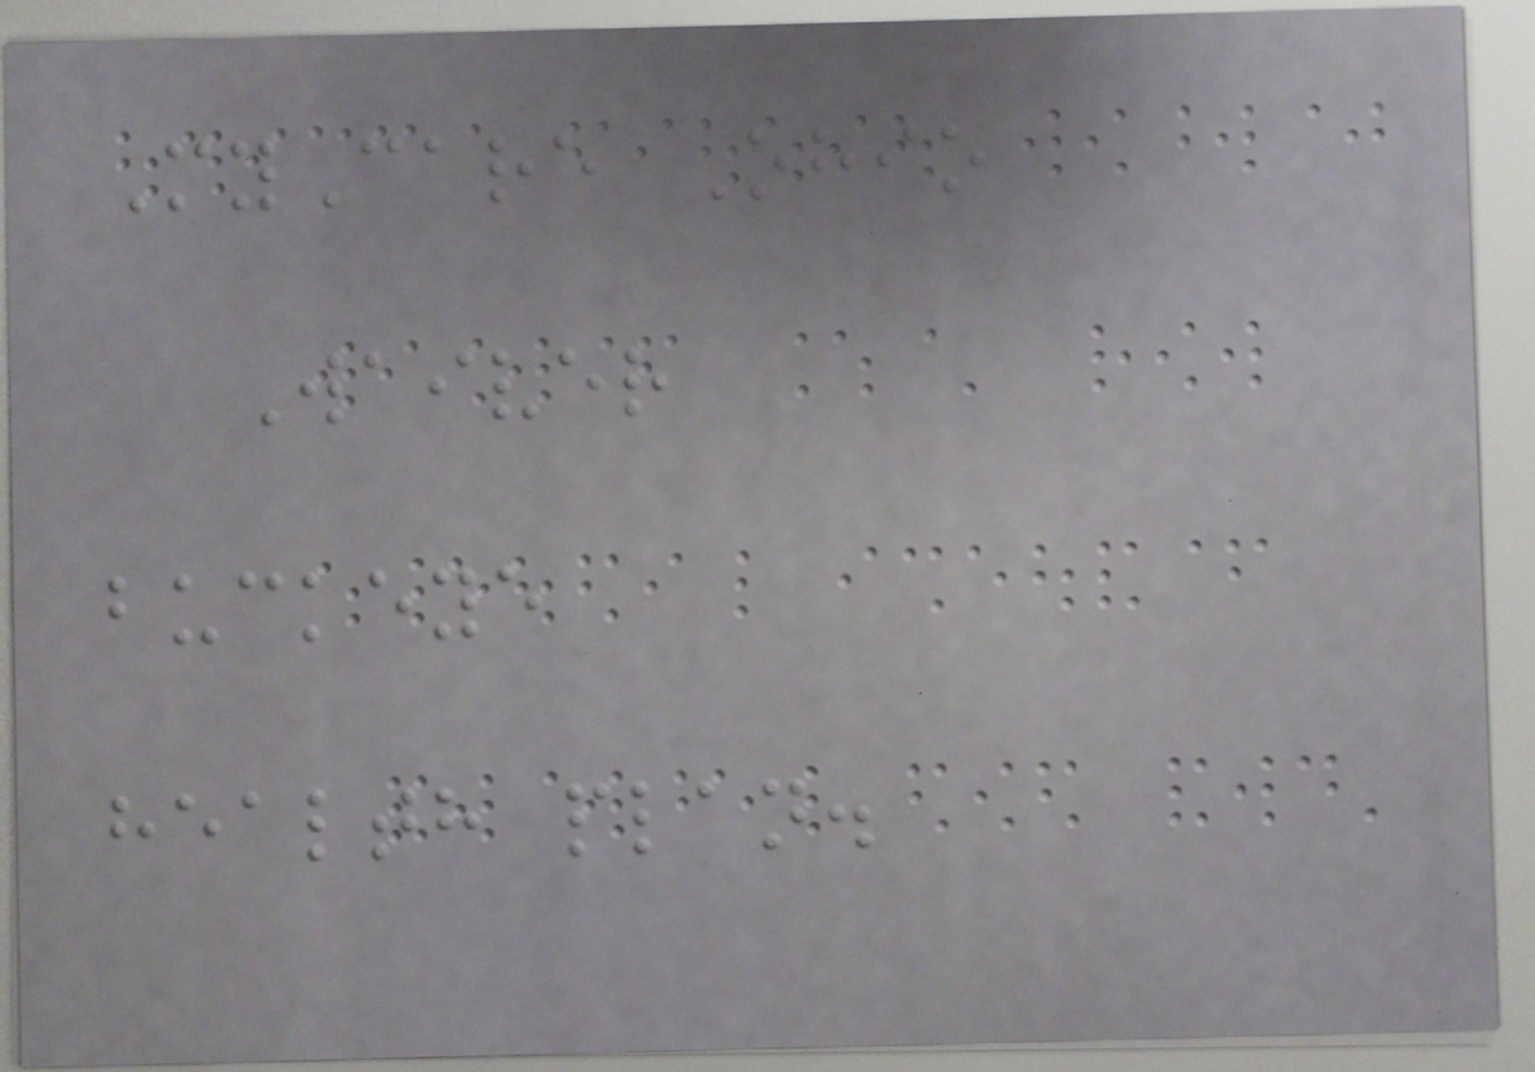MyCare Ohio
Waiver
buckeye
health plan.
